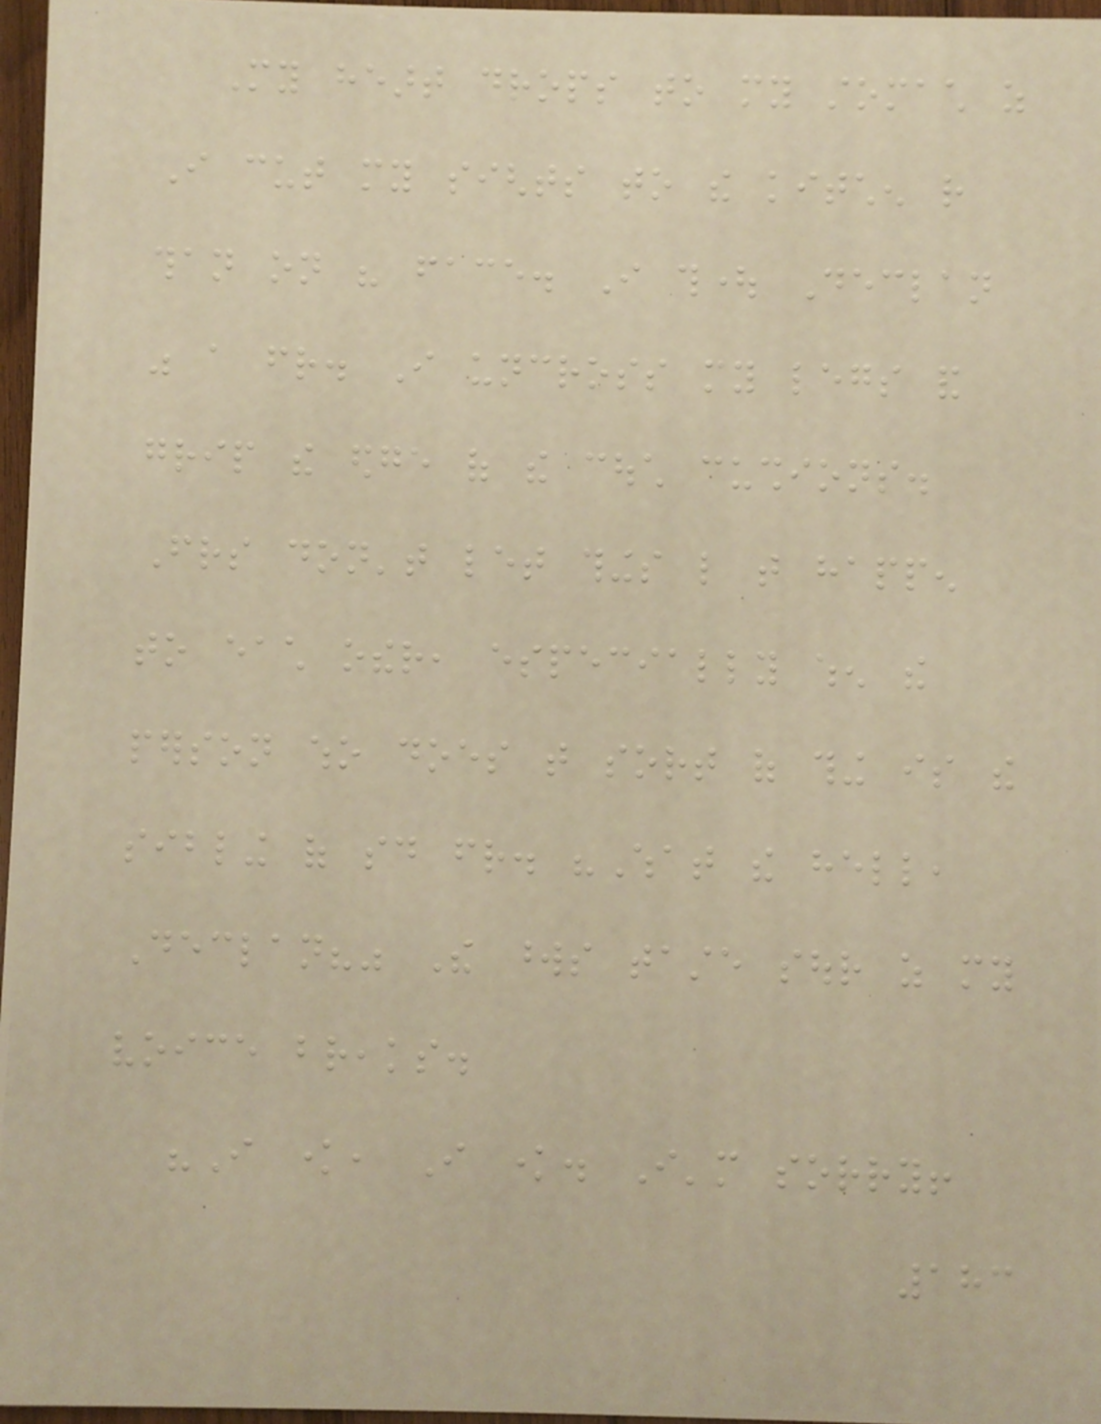My heart drops to my stomach as
I cut my sights to the kitchen rather
than on his face. I thought Declan
was a friend. I uncross my legs and
grip the edge of the couch cushions.
Friends don't let things like that happen
to each other, especially when the
person who does that sort of thing is the
sibling of said friend. "What the hell,
Declan?" The words taste sour as my
voice breaks.
"I know, I know. I'm sorry!
183
